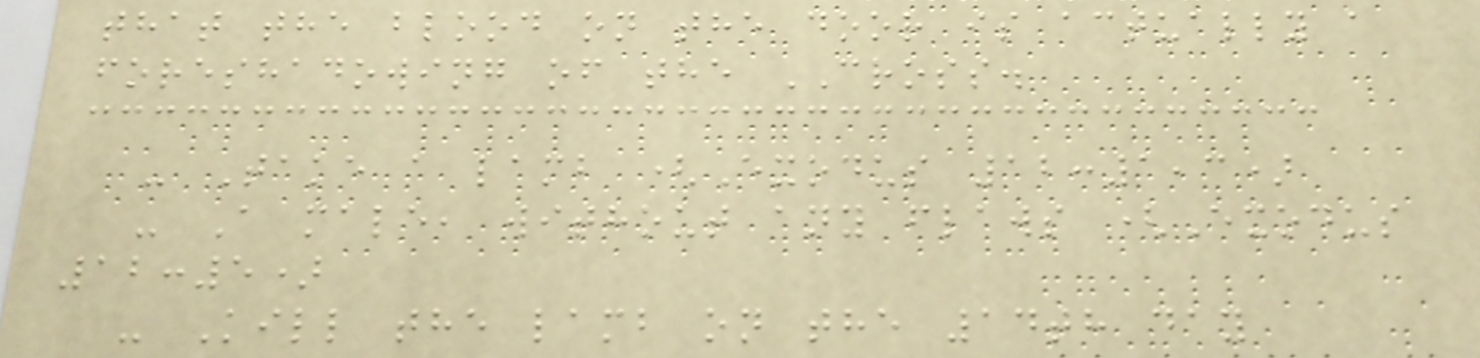that the blood on the door is actually a
foreshadowing of the CROSS.
- Take a lamb (Exodus 12:1,3)
- A male, without any flaws (Exodus
12:5)
- Kill the lamb on the 14th day
